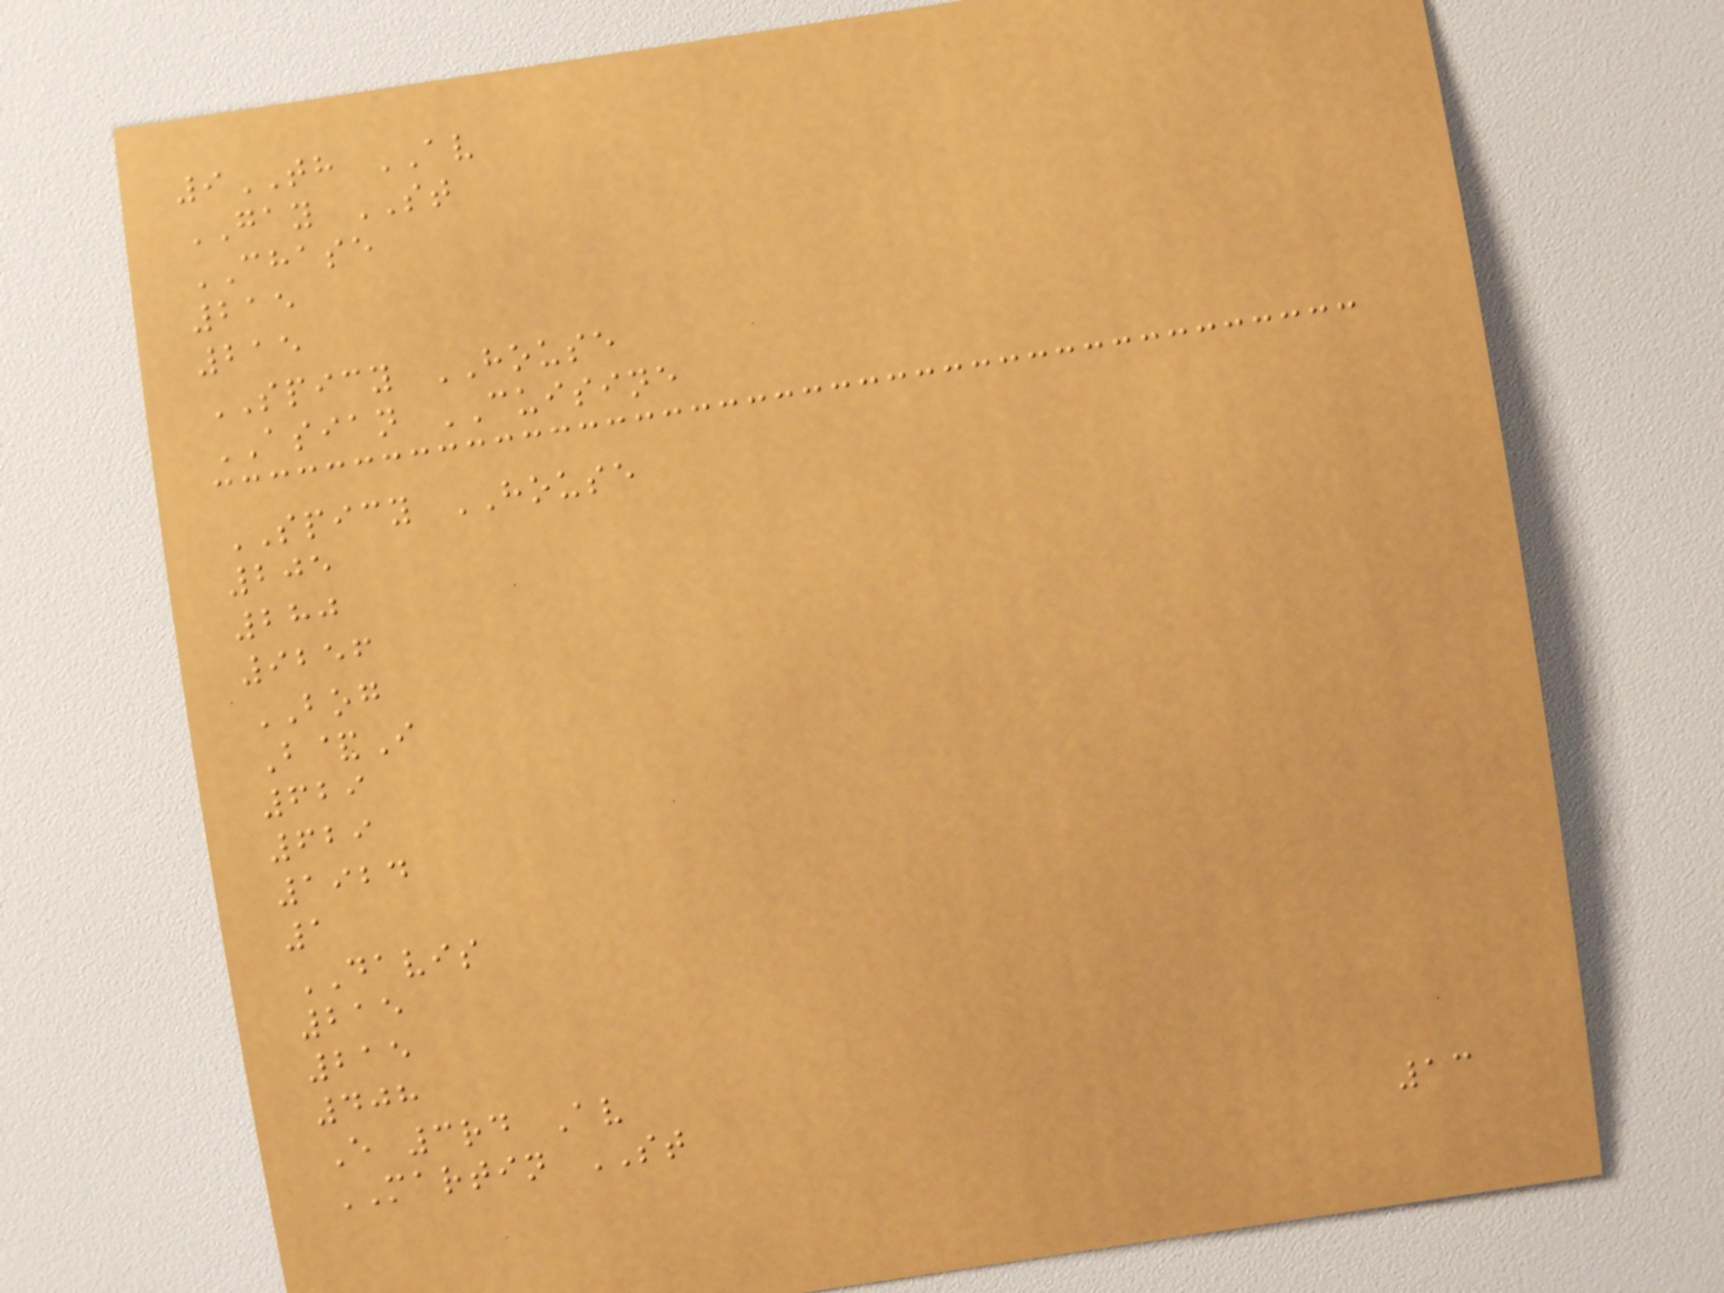9TH AV
GAY ST
CHASE
215
215
SPICY HOUSE
ASIAN CUISINE
SPICY HOUSE
205
280
9256
BOG
B&I
629
629
1924
1
DAVIS
215
215
408
E 3rd Av
MARTIN ST
13
